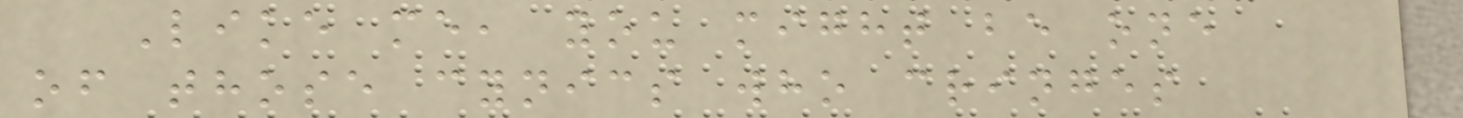Like me, you might be one
of those cynics who cringes
